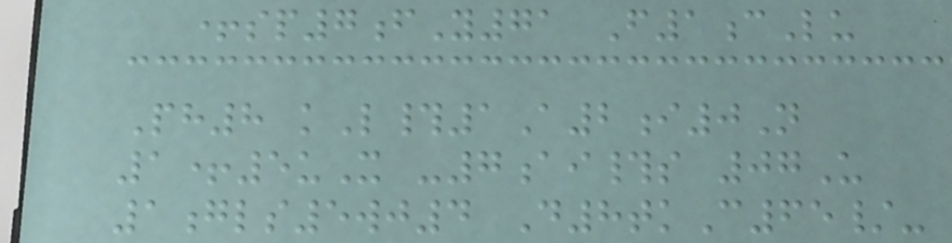+sp7fY71 F1cLu
Ph8 kL#1A2i0N
1+5uX -7ai#s 07U
1gls5wj4 D8tkC65/-
